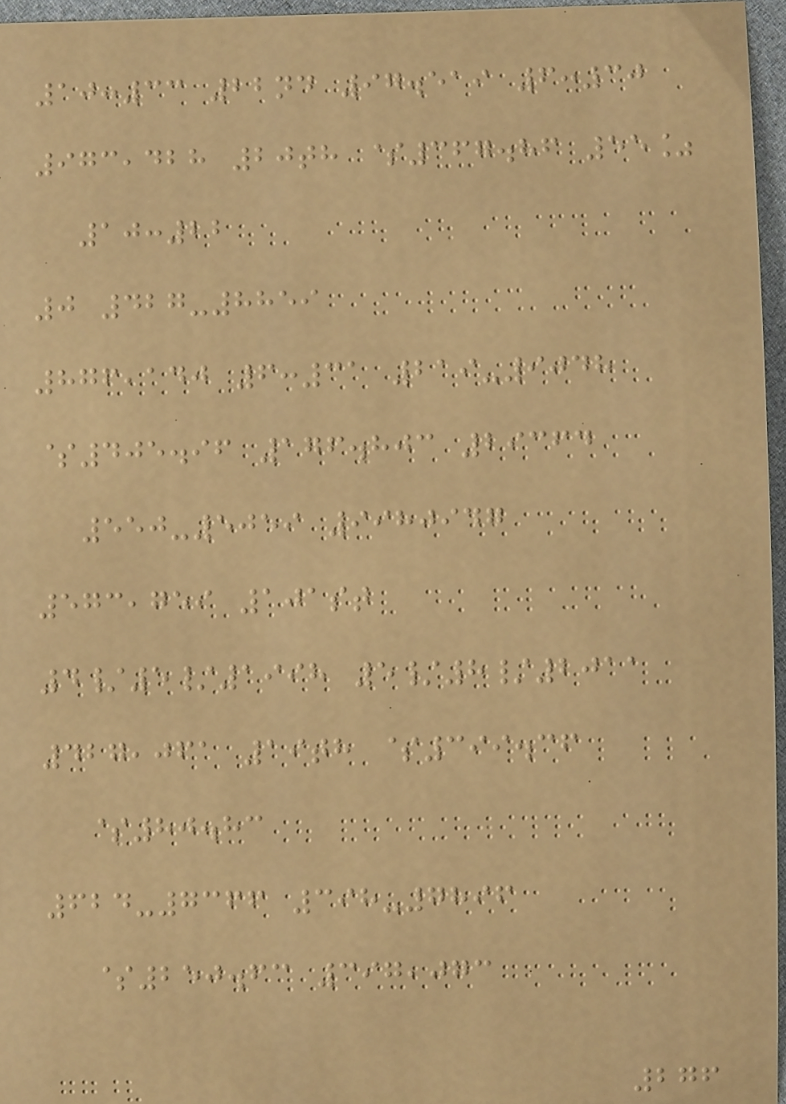10:33 22nd 97.519 6:30
973,428 20th $367.86 55%
10:22
0 427-8859
876,140 6:31 219-9048
$405.96 176.803 29364
550-5059 9980947
573,759 101st
4/5/1998 5/8/2011
427,061 19th $399.36
$80.83
624-7366 398-7896
$250.63 397,073
276
